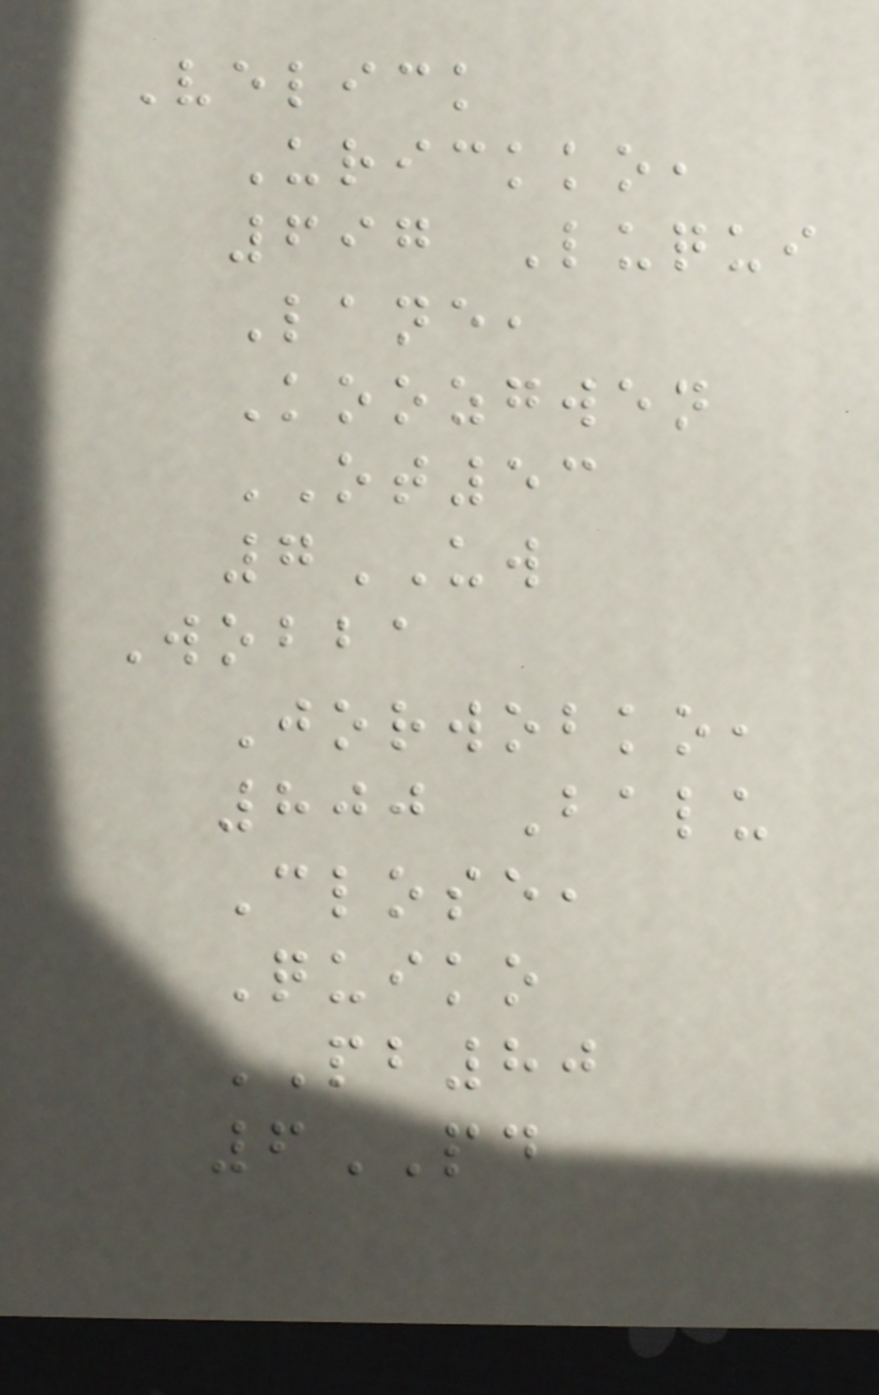Velick
Urickko,
697 Luqui
Lane,
Koozgwen
OT53
7UW
Wobba
Jorwobko,
800 Balu
Close,
Quiko
PB80
6PD
